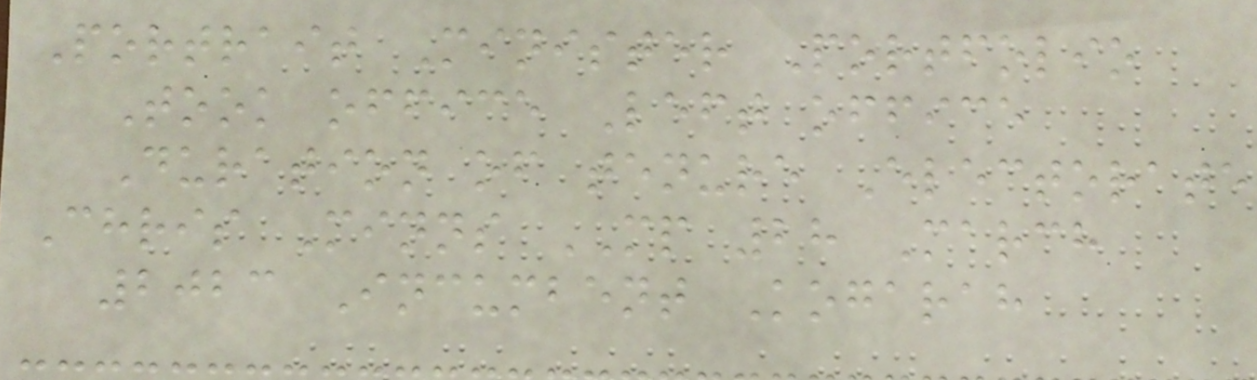Portrait Minister Portfolio
Took office Left office
Duration of tenure Electorate
Chris Minns MP 28 March
2023 Incumbent Kogarah
